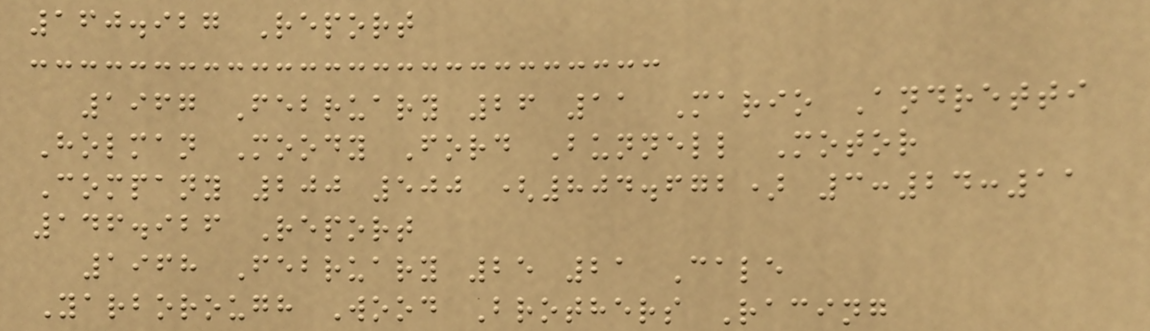160.927 Report
1967 February 26 11 Mario Andretti
Holman Moody Ford Bunnell Motor
Company 200 500 (804.672) 3:24:11
146.926 Report
1968 February 25 21 Cale
Yarborough Wood Brothers Racing
